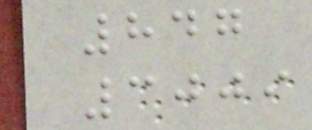847
3009
